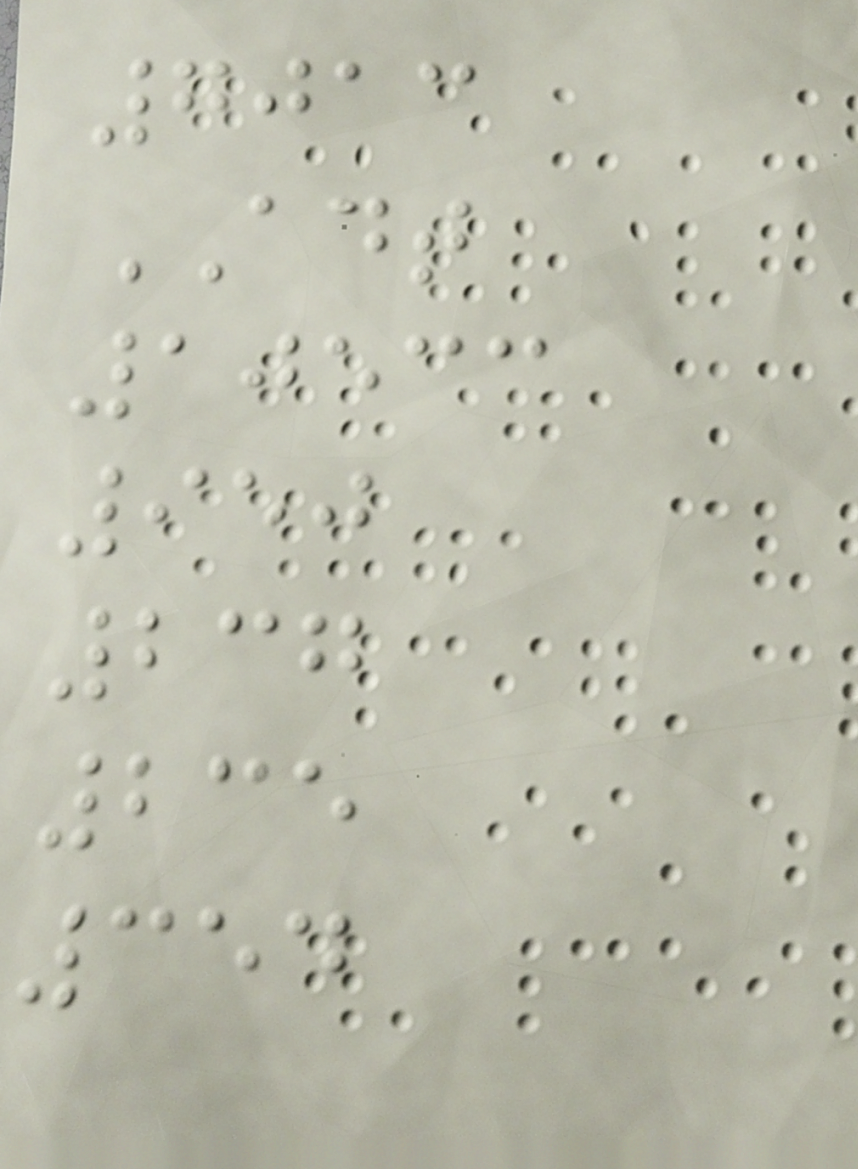7013
ADT
10533
950
237
235
354
